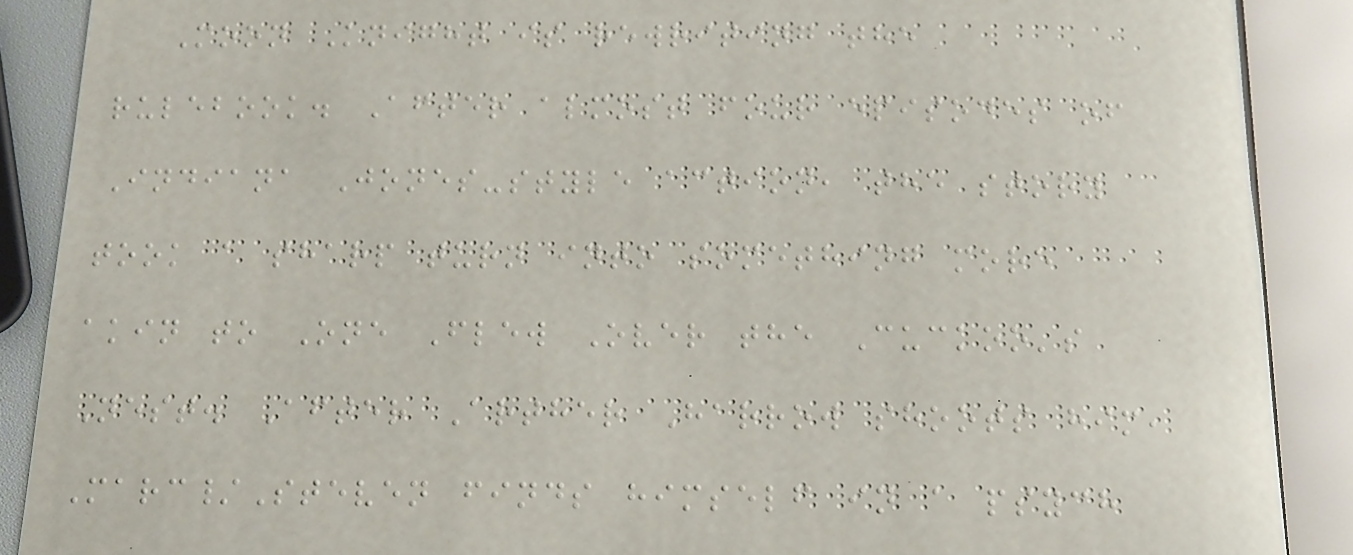Moon Knight is rewriting the
rulebook. After almost four episodes of
Indiana Jones-style action, the story
took a sharp turn into something more
akin to One Flew Over the Cuckoo's
Nest. After Arther Harrow shoots him,
Marc/Steven finds himself in a psych
